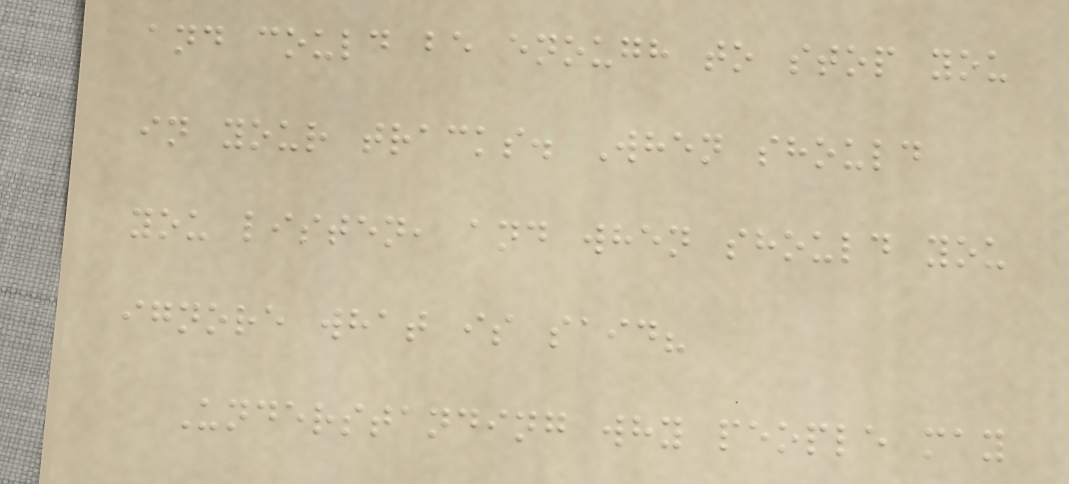and could be enough to stop you
in your tracks. When should
you listen, and when should you
ignore what is said?
Understanding why people may
